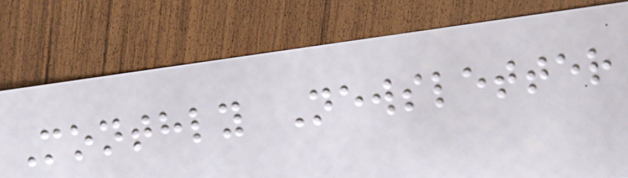Monthly Newsletter
